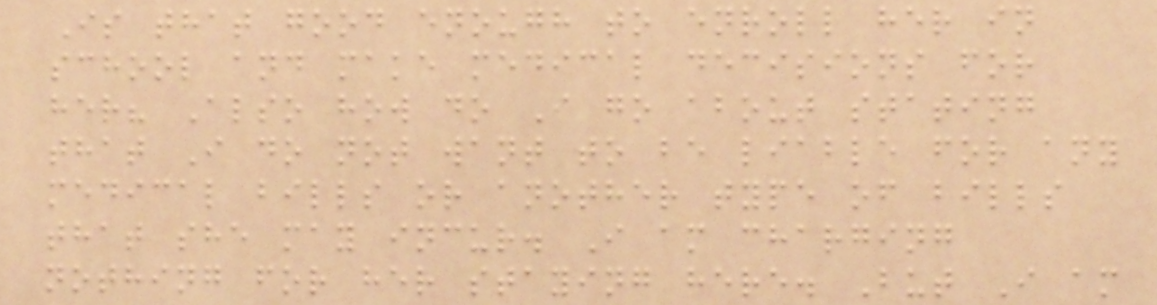Is that good enough to enroll her in
school and make medical decisions for
her? Also how do I go about stating
that I do not want to be liable for any
medical bills or another type of bills
that she may incur. I am charging
nothing for her staying here. But I am
